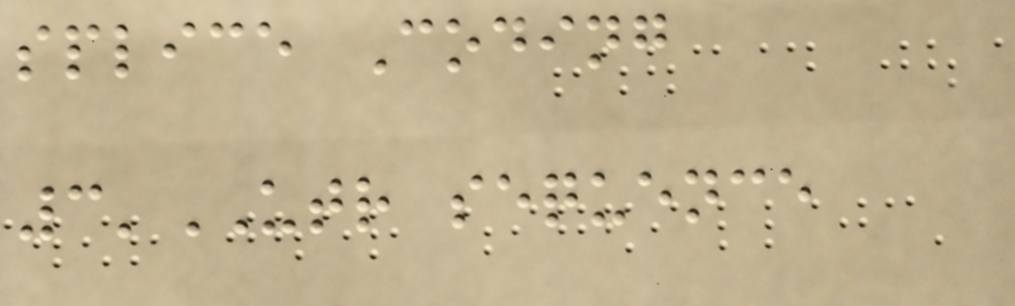splice Coding
3'UTR sequence
